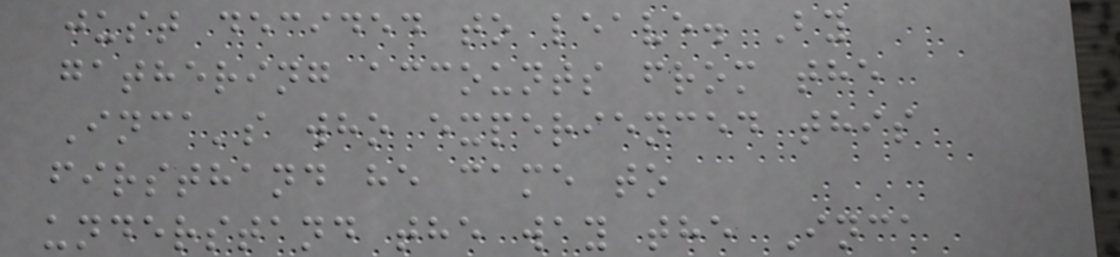just decided to leave. By
gathering accounts from the
Inca's who experienced this
firsthand he came to
understand the way the Inca
